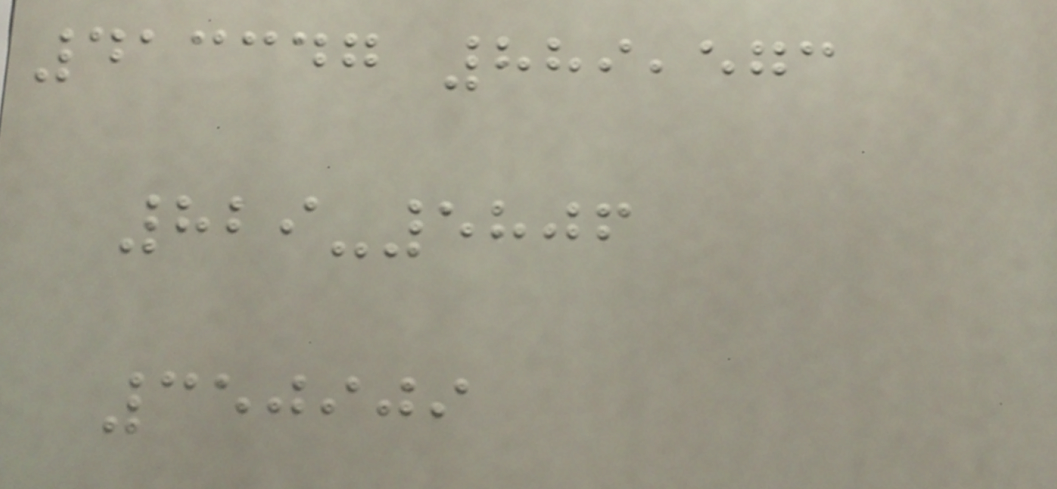413347 889,573
829-5806
350909
